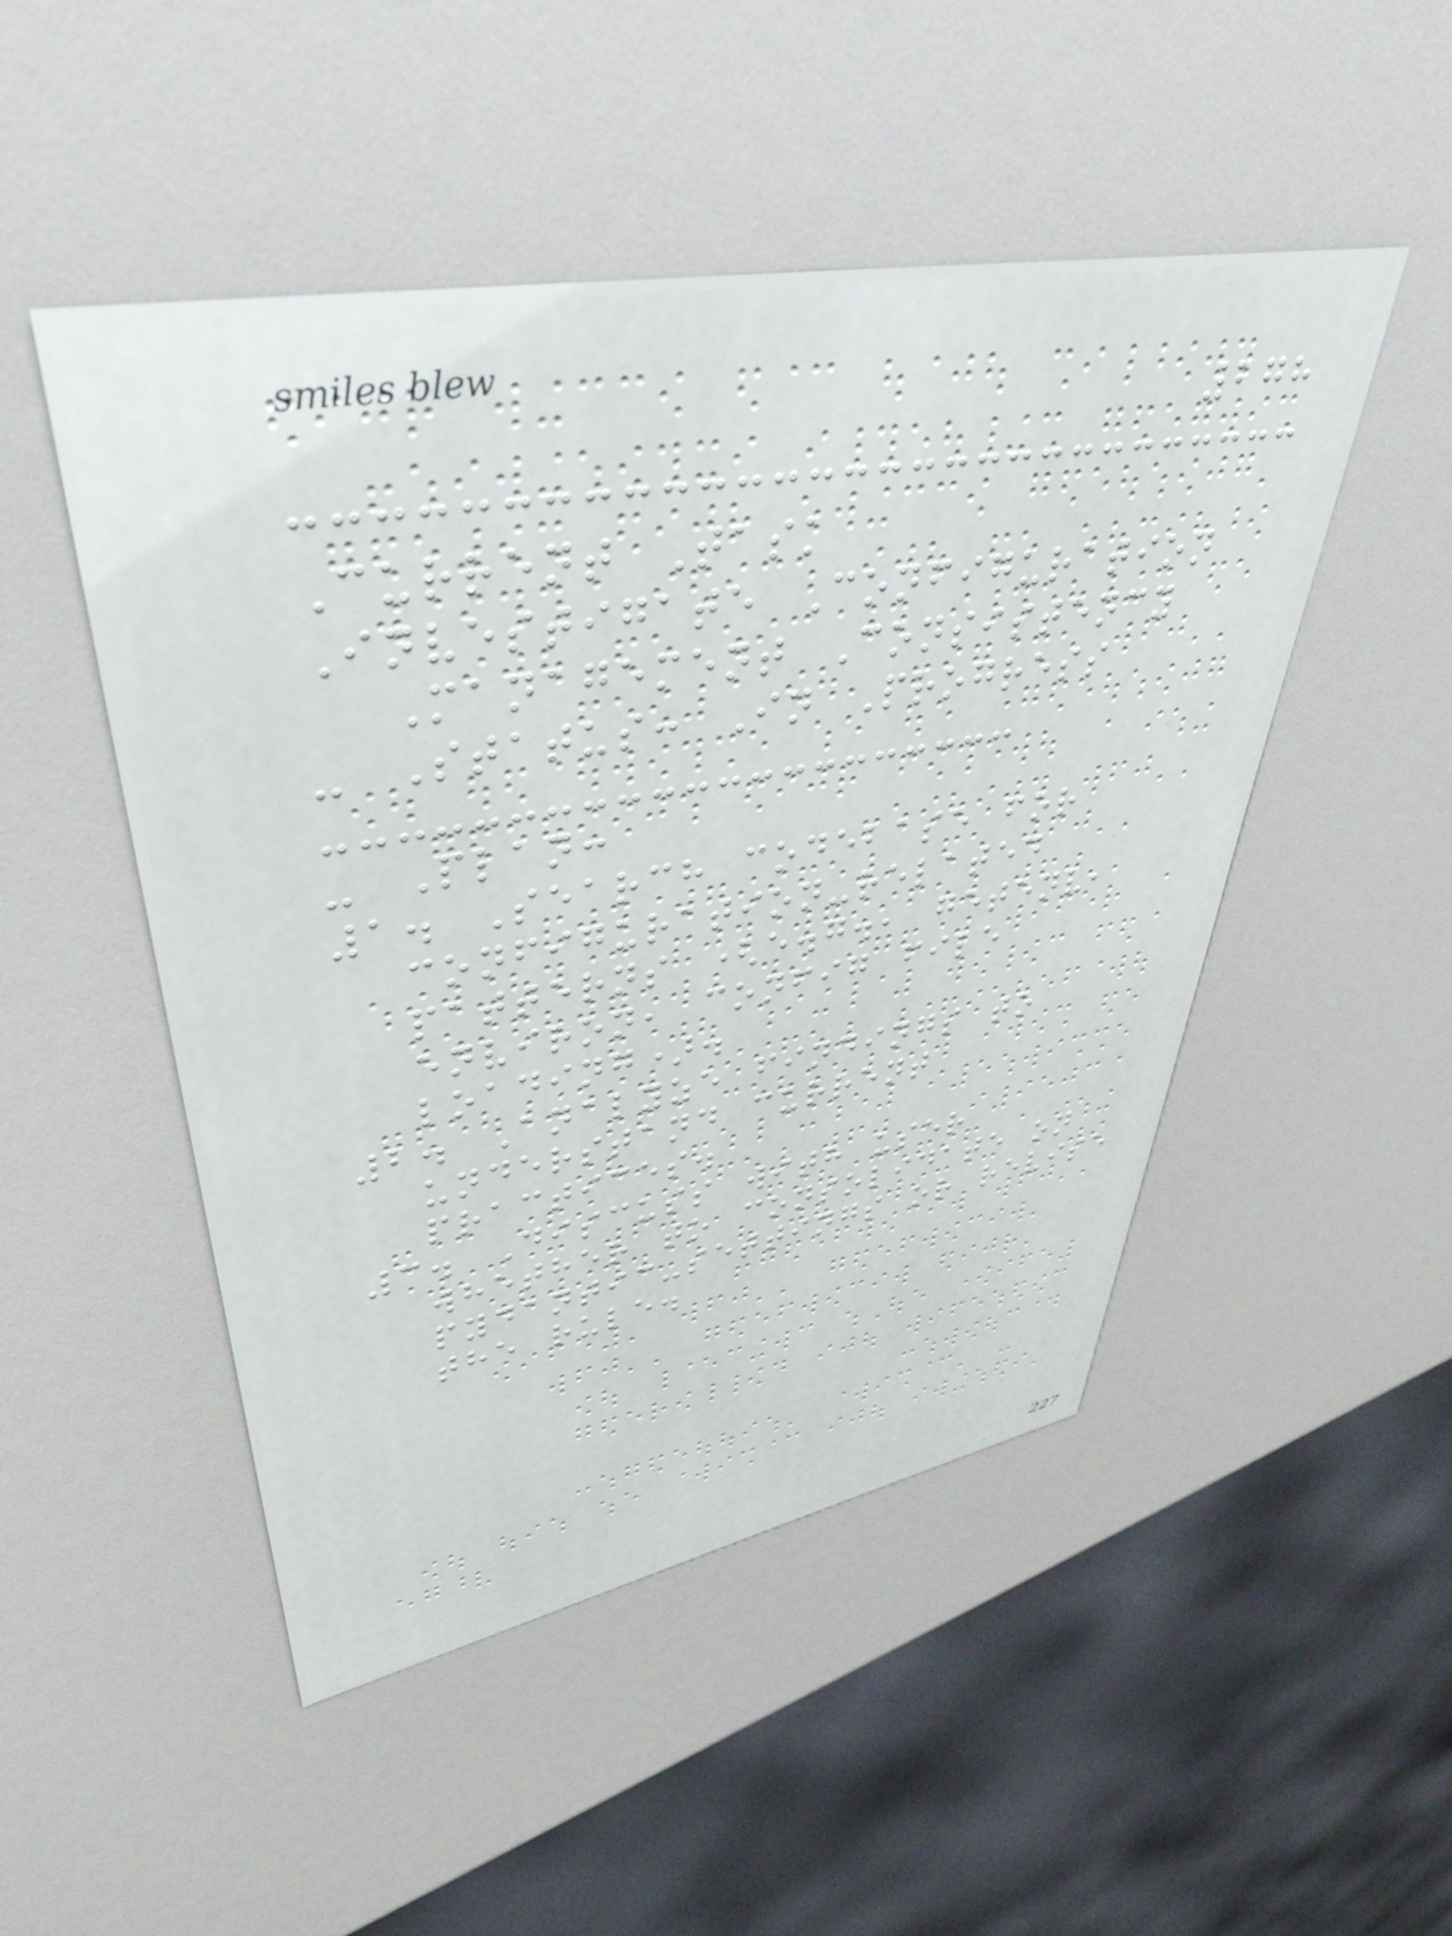278
Current Task
Investigate Configuration
Management Consistency
- Status: In Progress
- Plan:
1. Search codebase for
configuration-related
patterns (e.g., getenv,
environ, config file
loading).
2. Analyze findings to
understand current
practices.
3. Discuss with user
whether to consolidate on
pydantic-settings or revise
the rule.
